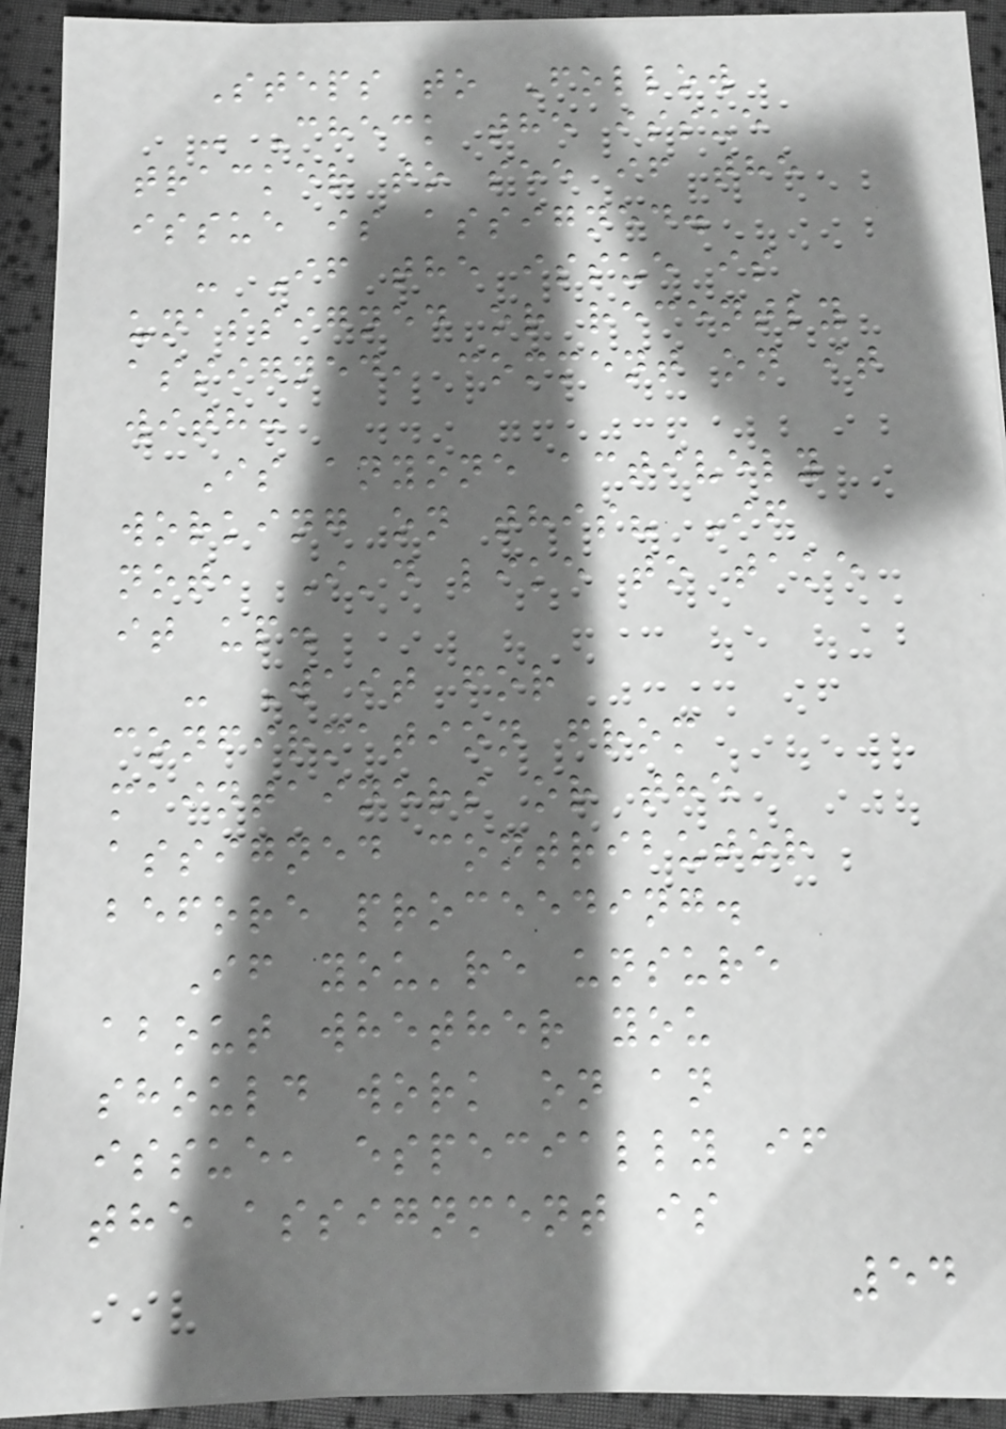Steps to Follow
- Check the issue
tracker to see if the
issue is assigned.
- If the issue is
unassigned or recently
assigned, comment on it
with:
Is anyone actively
working on this? If
not, I'd like to take
it up.
- Wait for
confirmation from
maintainers or the
assigned contributor
before proceeding.
If you're unsure
about whether you
should work on an
issue, especially if
the assignment is
54
